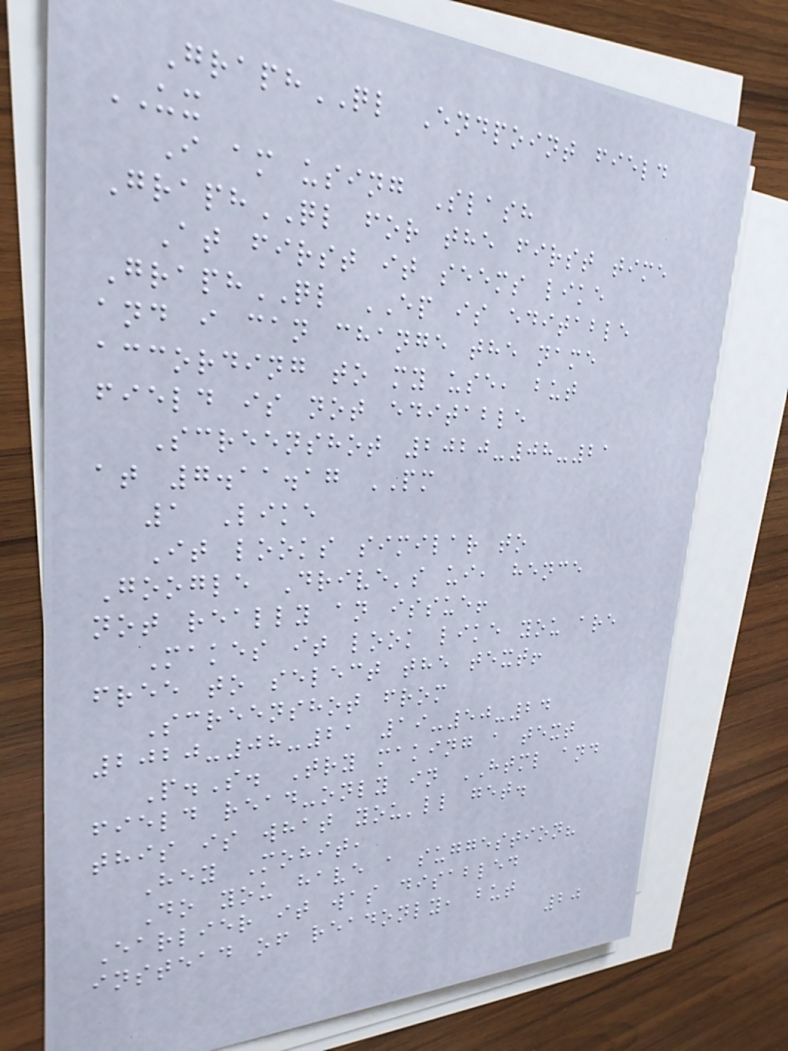GraphQL Endpoint field
UX
I am using Slash
GraphQL for the first time
At first it seems like
GraphQL EP is editable
and i can change the name
according to my use, but
field is not editable
Screenshot 2020-08-21
at 7.11.17 PM
1 Like
It looks similar to
Google Drive's ui, hence
not really an issue!
Makes it look like you are
free to select the text!
Screenshot from
2020-08-21 19-50-24
P.S. Try making a text
field read-only in HTML and
this is what you'll get.
Hey Mohit,
Do you have a suggestion?
Earlier it was disabled
instead of readonly, but
20
